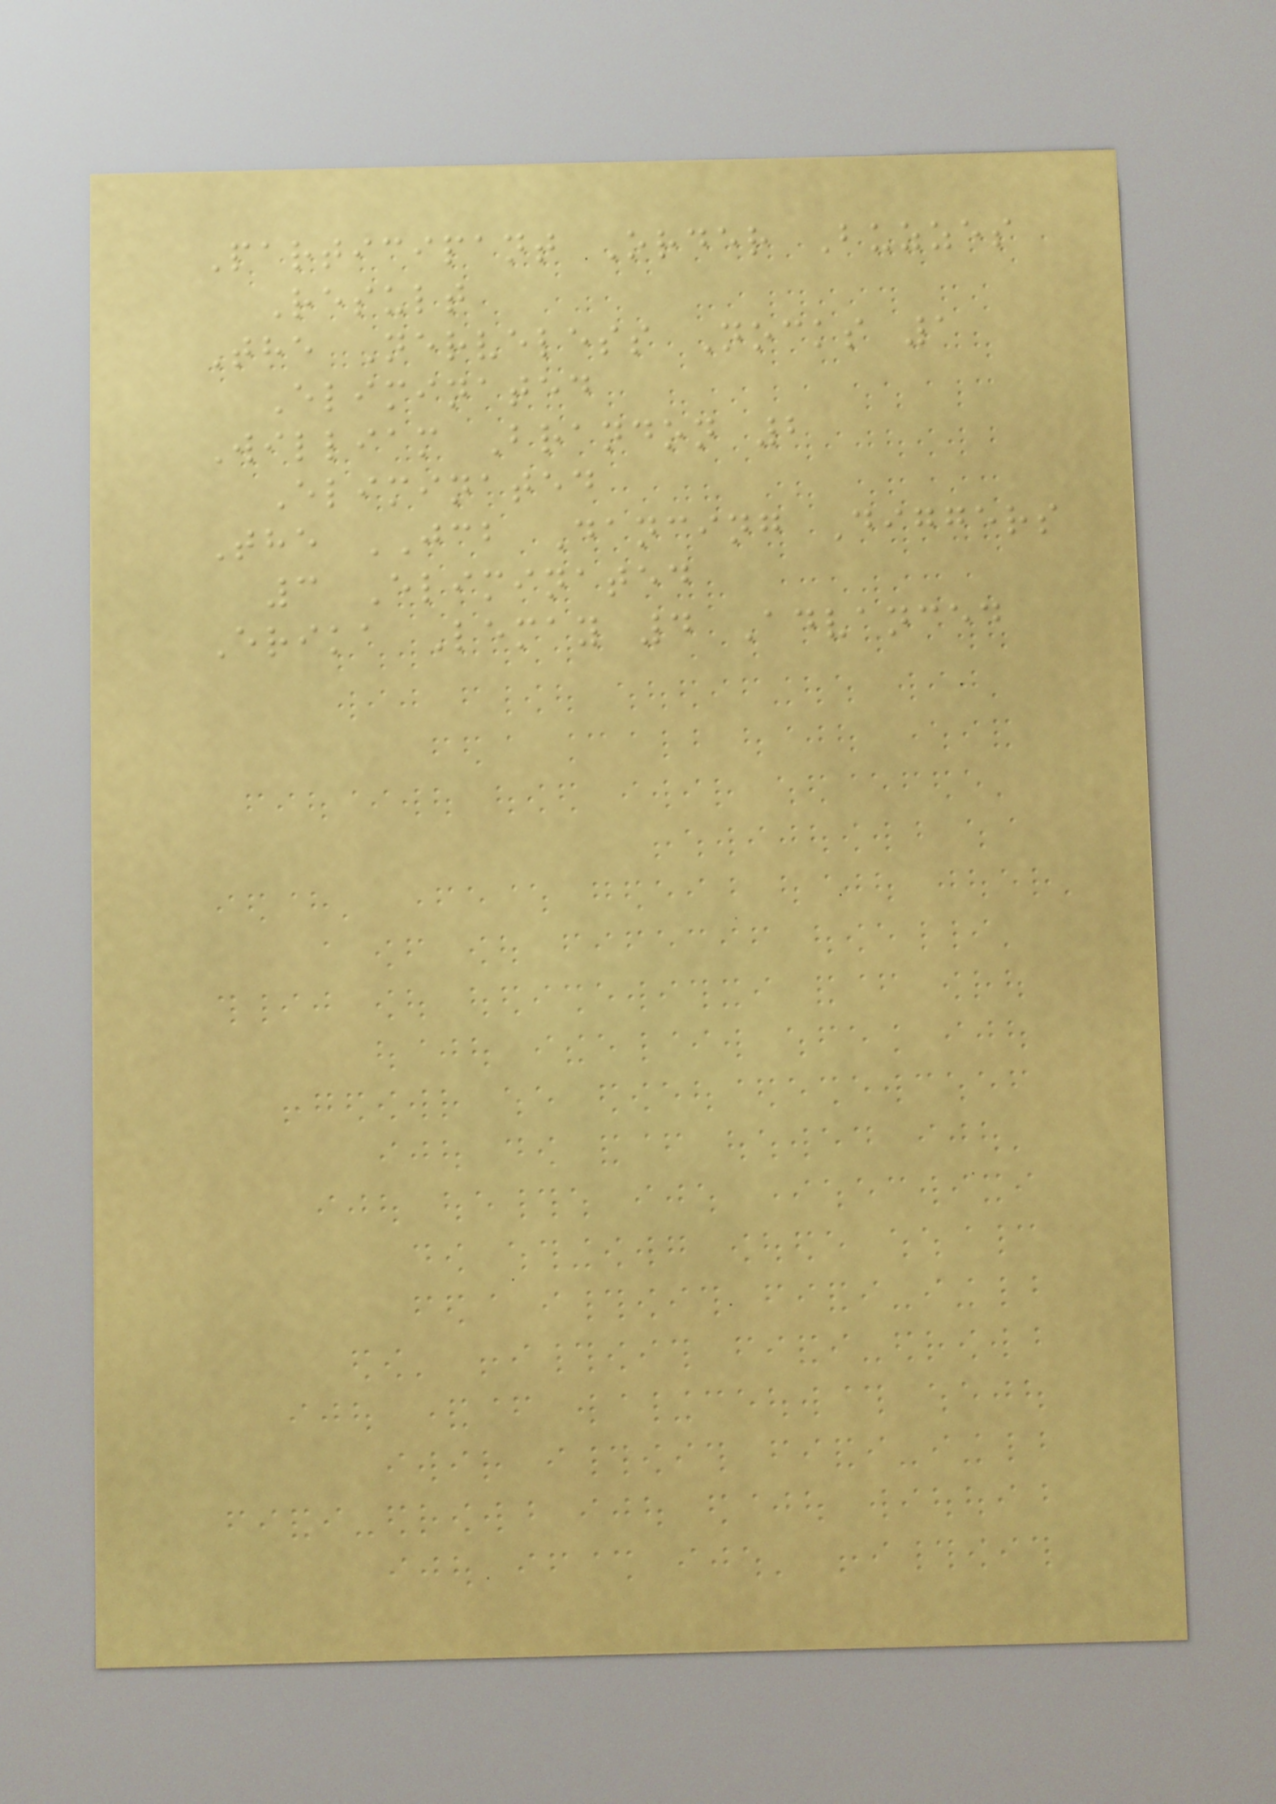Participant Order Buzzes
Result
The Nerveless Nocks 1
Eliminated
William Brandon 2
Eliminated
The JCB Dancing Diggers
3 Eliminated
Erika Lemay 4 Advanced
